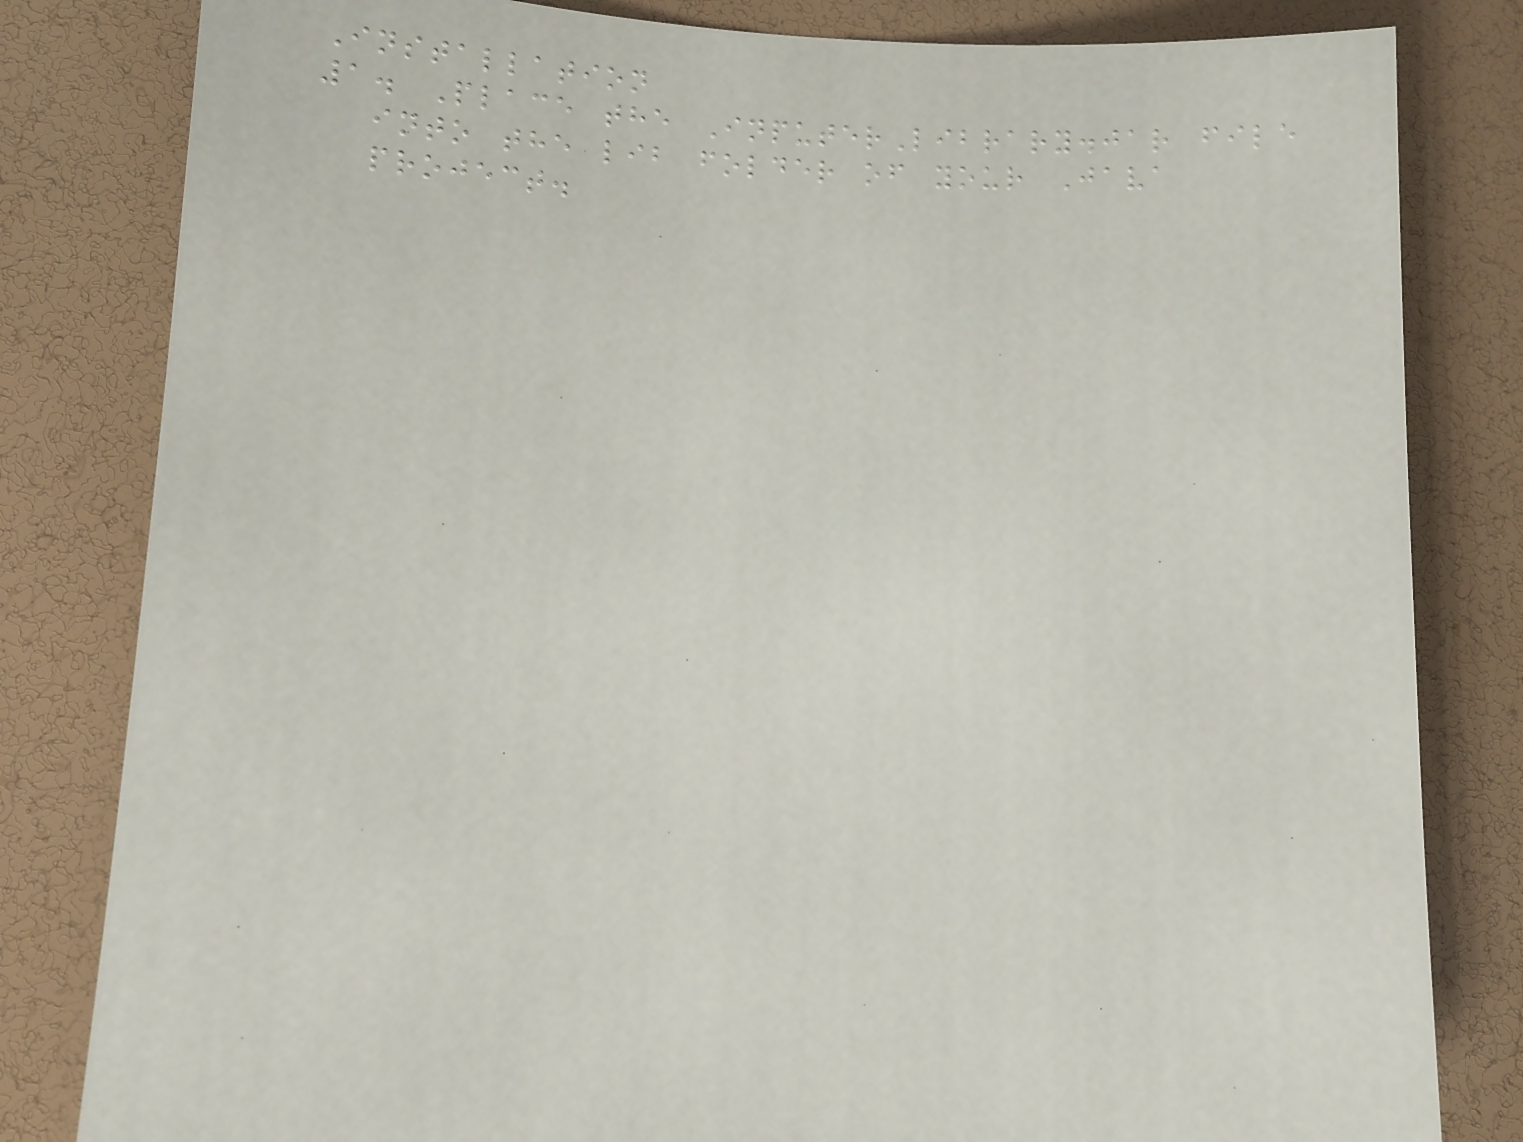Installation
1. Place the InputerLibrary.jar file
into the lib folder of your Java
project.
